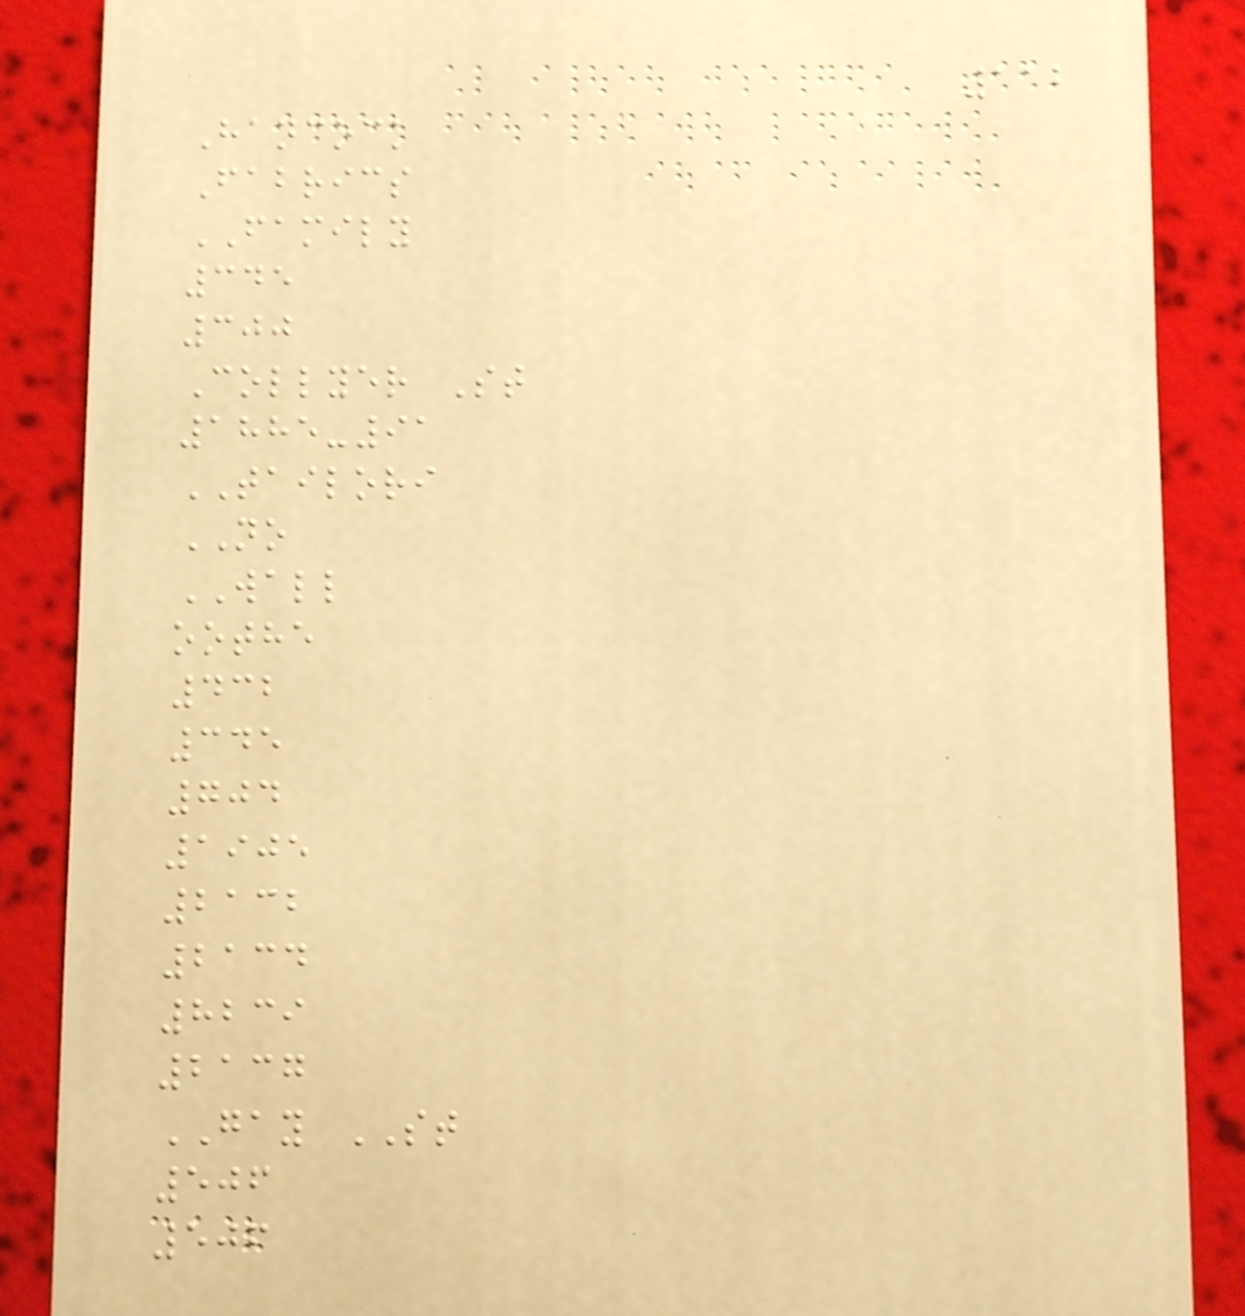112
Hancock
Fabrics
FAMILY
345
300
Collyer St
1885-91
TAILORI
NO
WALL
oothe
432
345
704
1905
2132
2134
8239
2137
GAY ST
506
506
